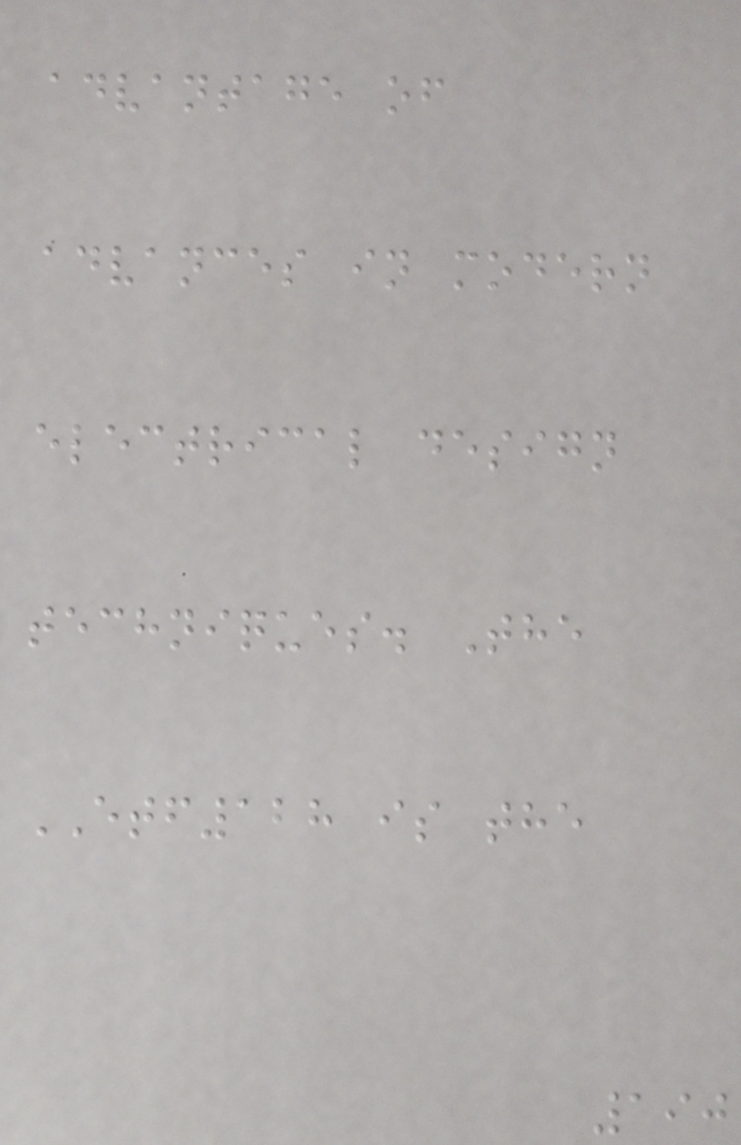advantage of
advances in modern
electrical design
techniques. The
ETF128 is the
190
